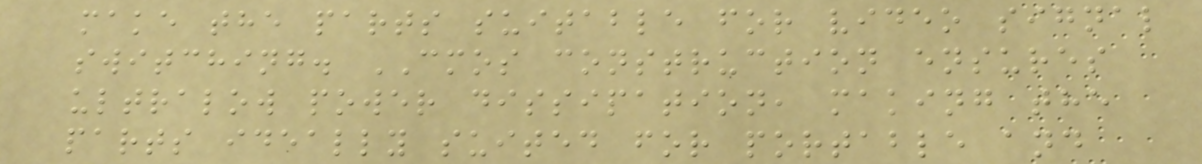make the parts suitable for video signal
switching. CMOS construction ensures
ultralow power dissipation, making the
parts ideally suited for portable and
